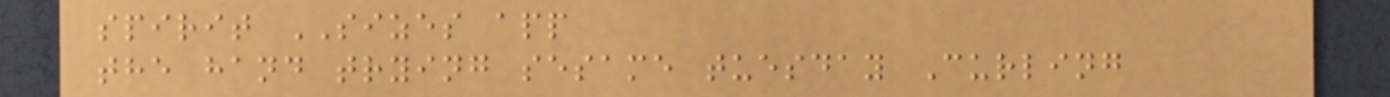spirit SIZES app
the hand trying sesame tuesday Curling
